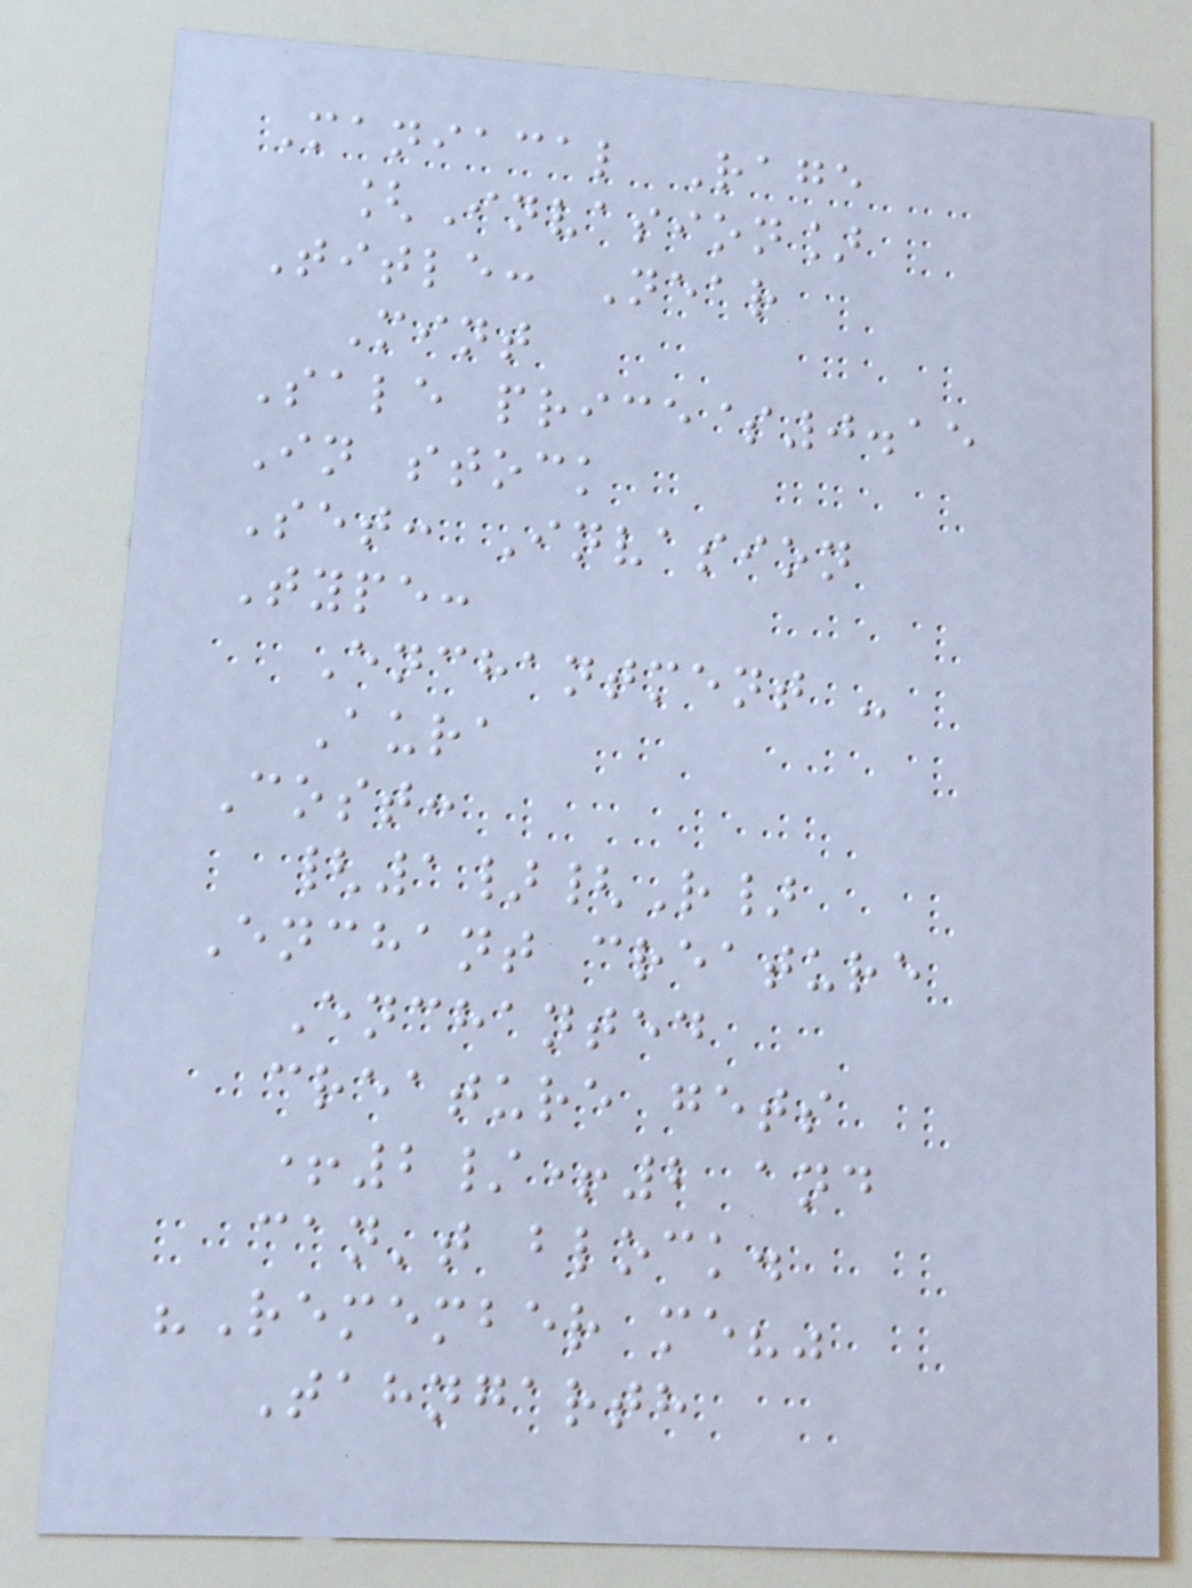Maniacal Rage
[Invasion]
Title: Near
Mint
Sale price$0.15
In stock
Set: Invasion
Type:
Enchantment -
Aura
Cost:
{1}{R}
Enchant creature
Enchanted
creature gets
+2/+2 and
can't block.
"Remember me?"
Tahngarth
